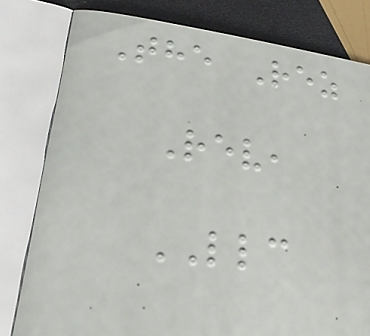The Rez
Rev,
LLC
